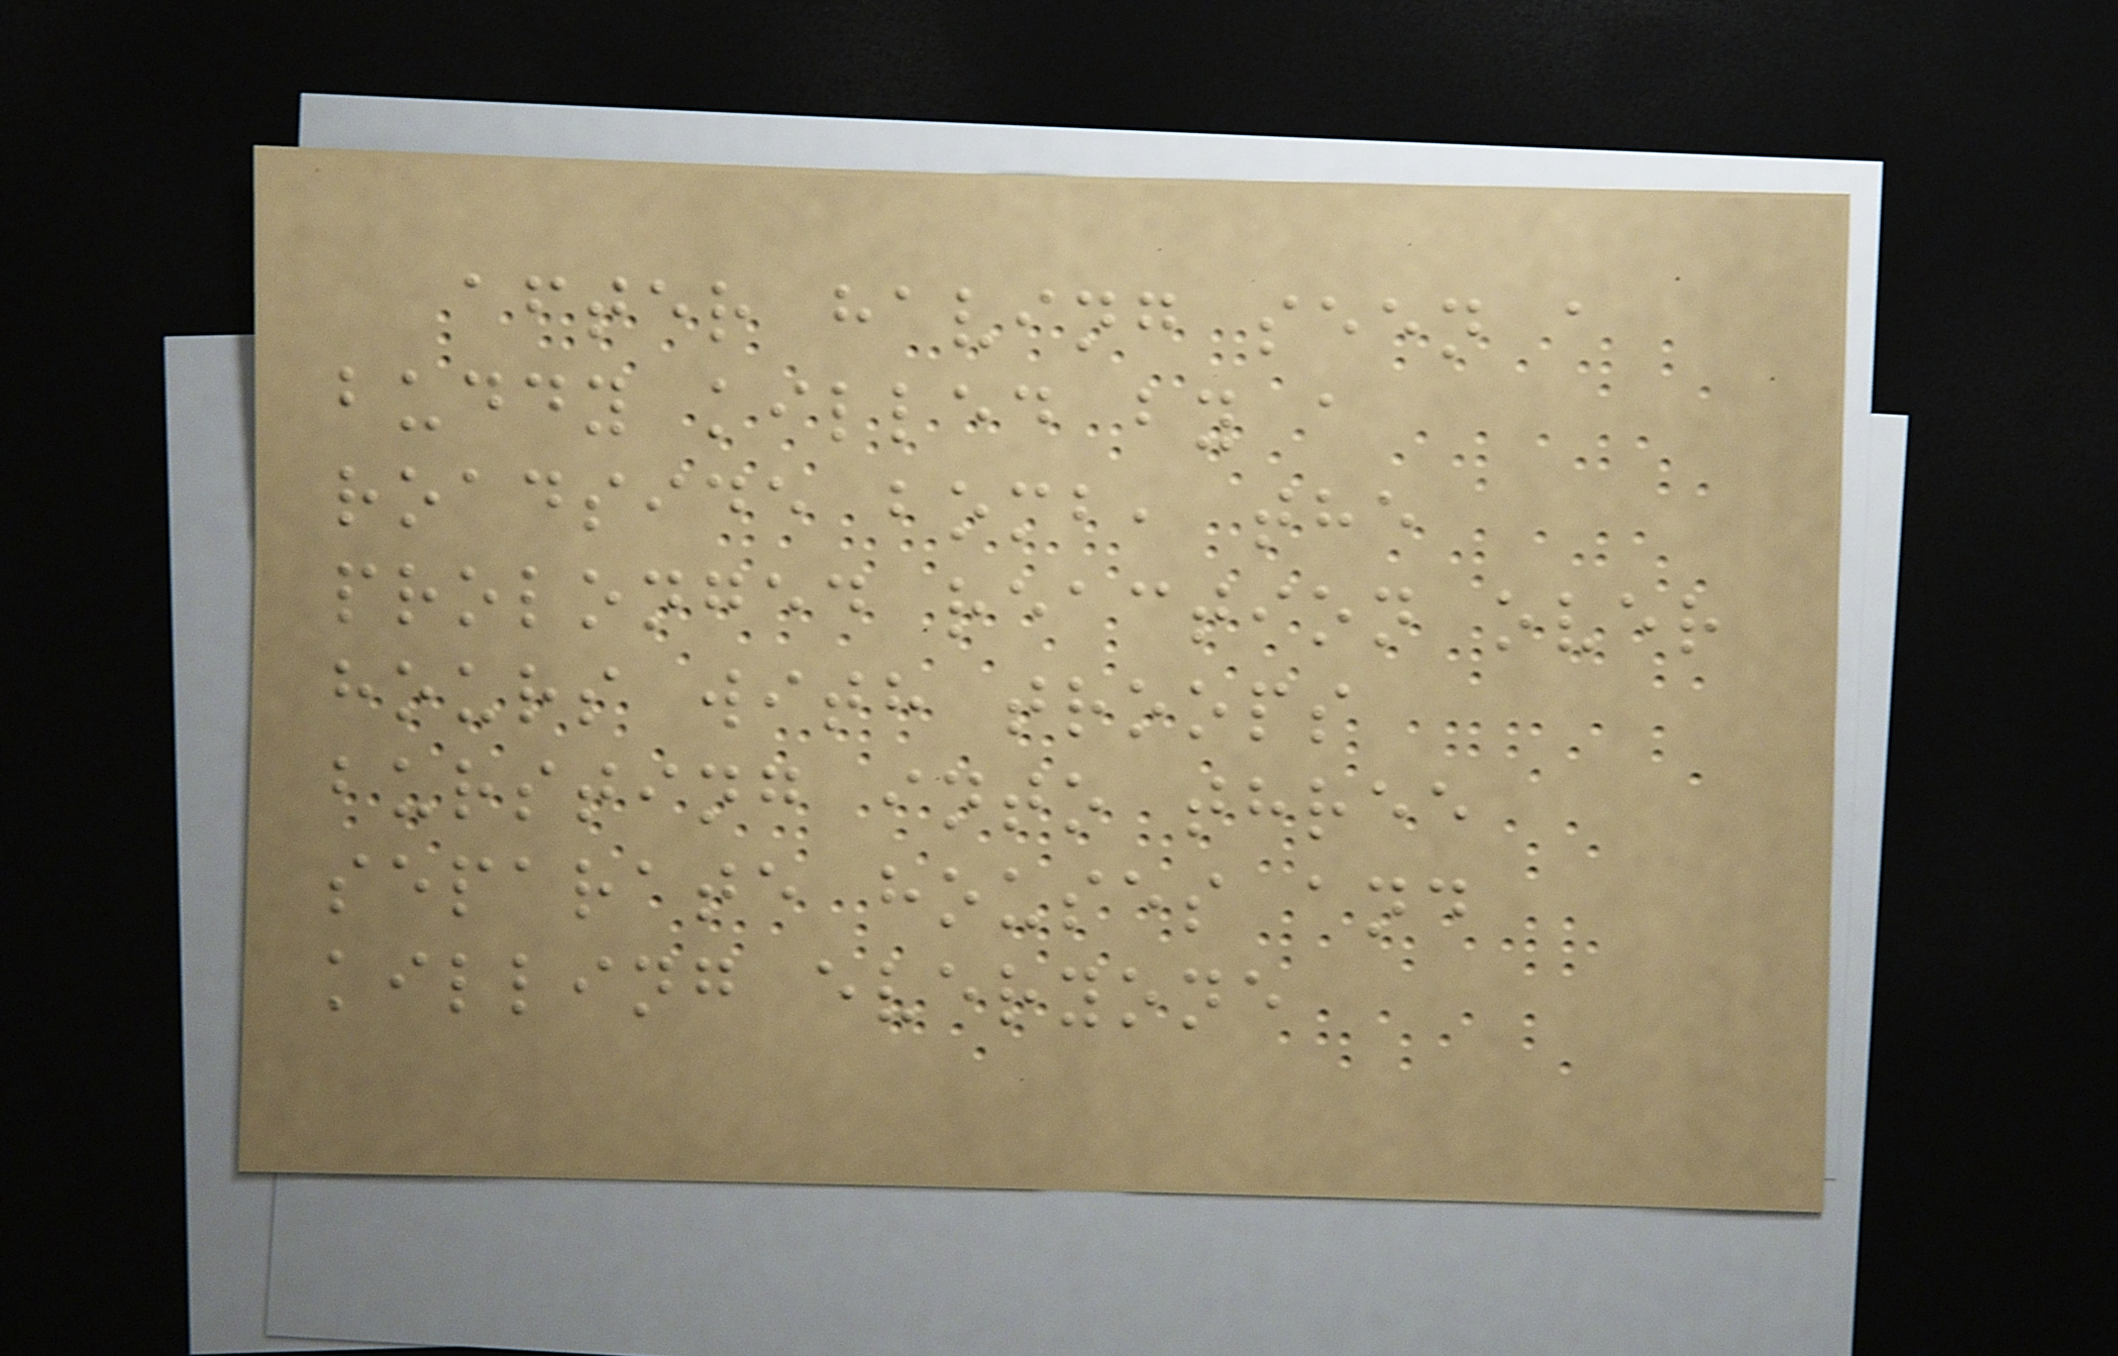after having seen a
buddy killed by a
roadside bomb, the
prolonged reaction over
hours with troops
bursting into three
separate houses and
killing everyone
